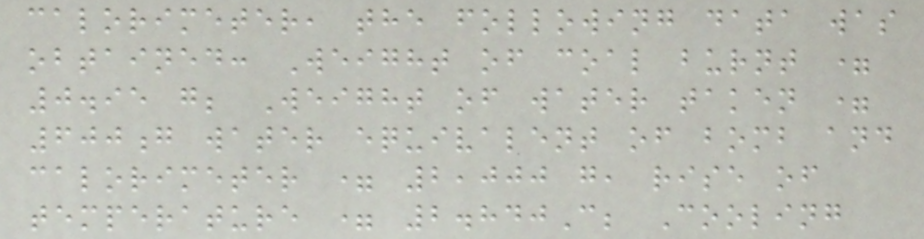calorimeter, the following data was
obtained: Weight of coal burnt =
0.95 g; Weight of water taken =
600g water equivalent of bomb and
calorimeter = 2,000 g, rise of
temperature = 2.840C; Cooling
